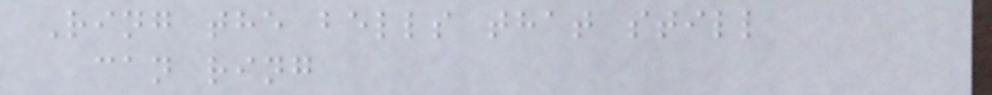Ring the bells that still
can ring
